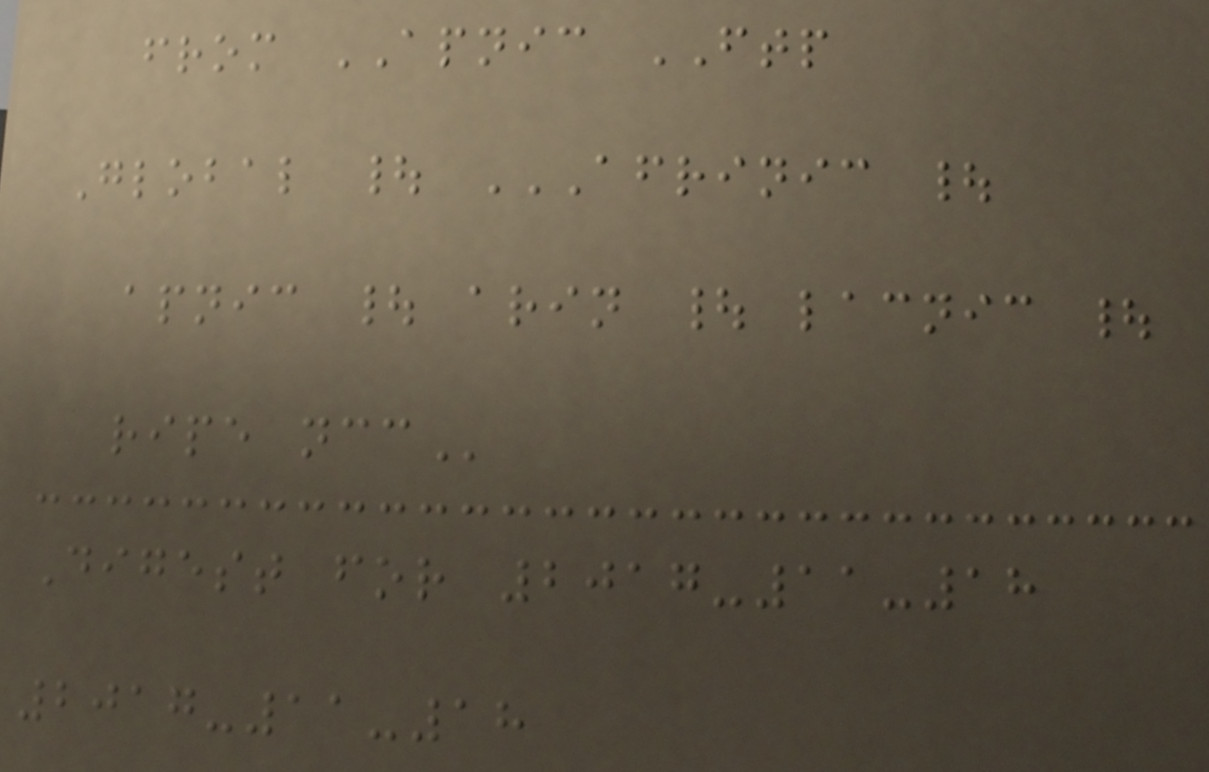from APNIC FTP
Global | AFRINIC |
APNIC | ARIN | LACNIC |
RIPE NCC
Digest for 2017-11-18
2017-11-18
